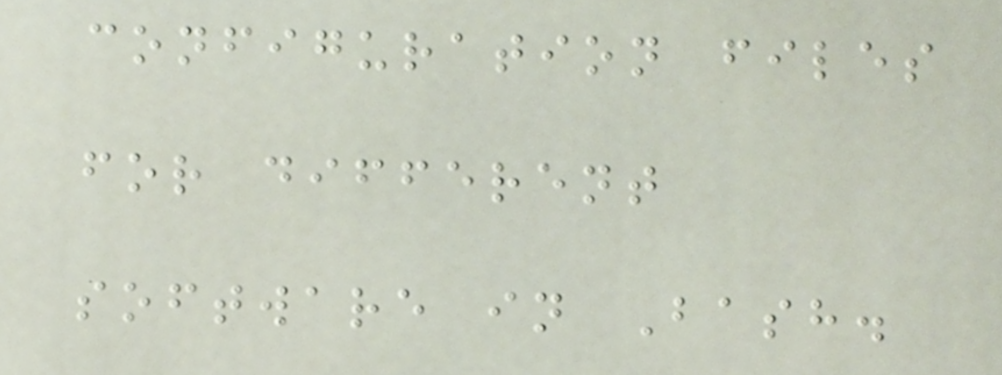configuration files
for different
software in Bash.
